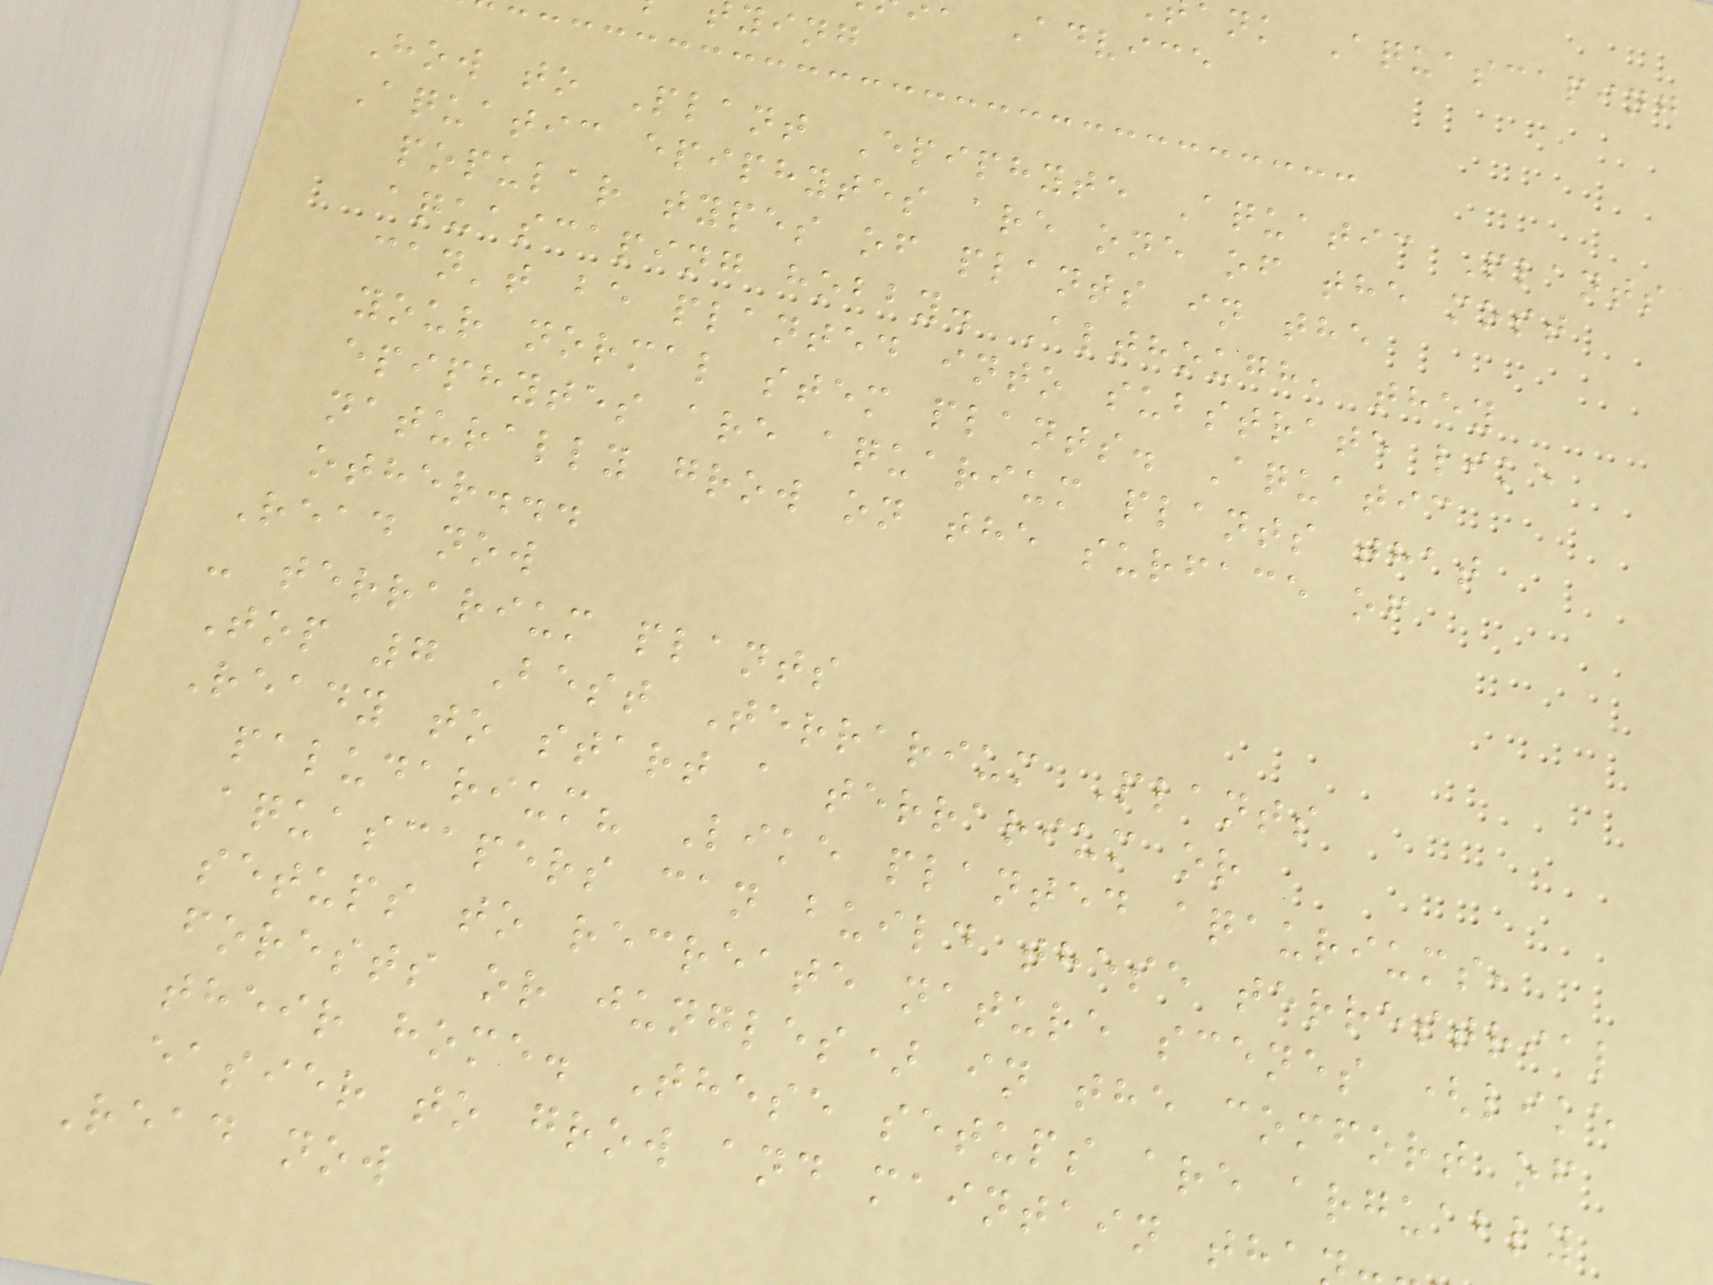ank Aquascaping
Advice
ying
How to Plant Epiphyte Aquatic Plants
Aquatic epiphytes are one of the most
popular types of plants in the
aquascaping hobby. Although, they
can't be planted into substrate like
your normal stem plants. Aquatic
epiphytes are aquarium plants that
naturally grow on the surface of
other...
Read now
- terrarium plants
Top 7 Best Terrarium Plants
Ready to start a terrarium or
paludarium? Like planted aqauriums,
aquascapers can build these terrestrial
setups to recreate nature scenes (like
forests or jungles) in the comfort of
their home. These setups are arguably
easier to grow and maintain tha
Read now
